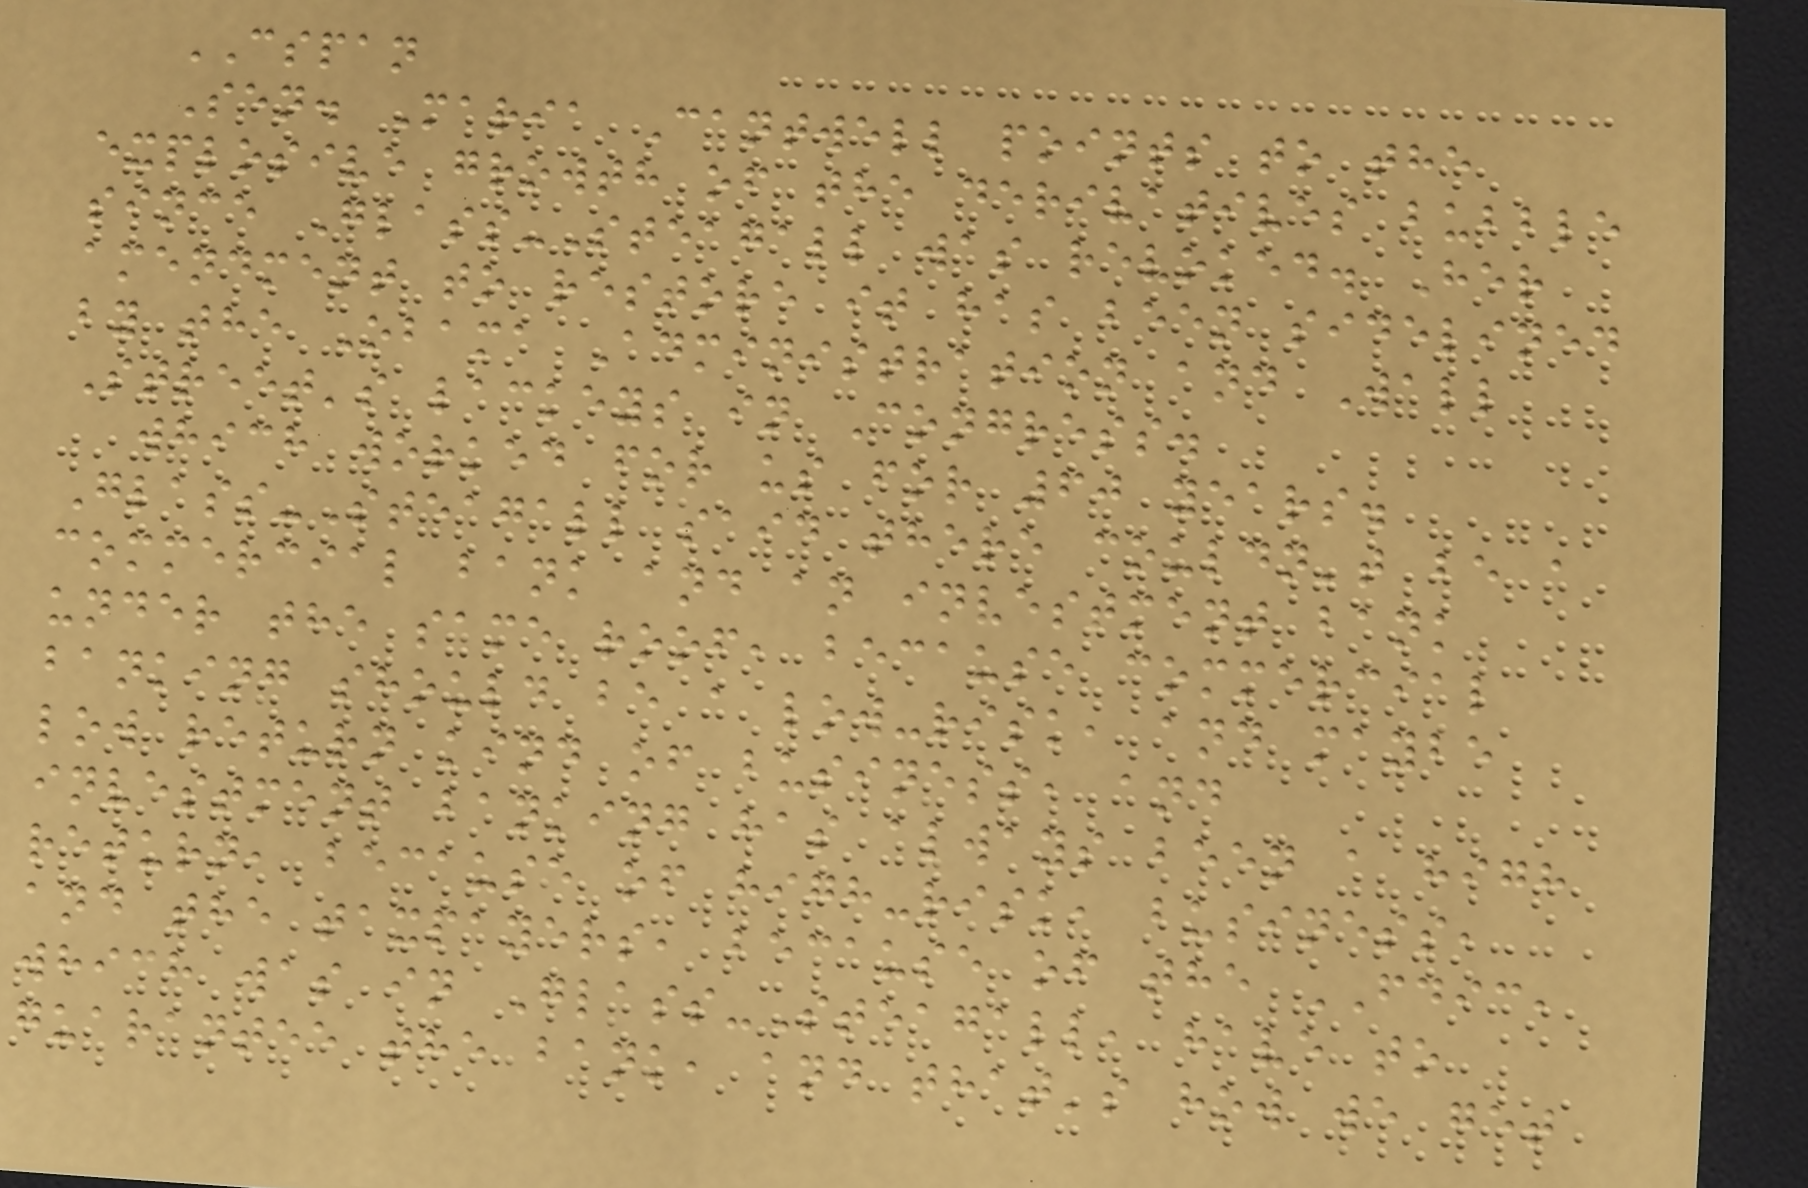CSPAN
Sen. Maria Cantwell points to the
explosive growth of the derivatives bubble
since Glass-Steagall was revoked. Her
amendment to restore it has been sidelined
by the Obama Administration and Wall
Street's lackeys in Congress.
which worked for us for 60 years.
Glass-Steagall said there couldn't be a
commercial bank and an investment bank
under the same roof, because commercial
banking should be a low-risk, and maybe
low return kind of business, and
investment banking has always been a high
return, because of high-risk, business,
and the taxpayers, because of the FDIC,
which was in Glass-Steagall, have to
guarantee the bank, and that's how we get
